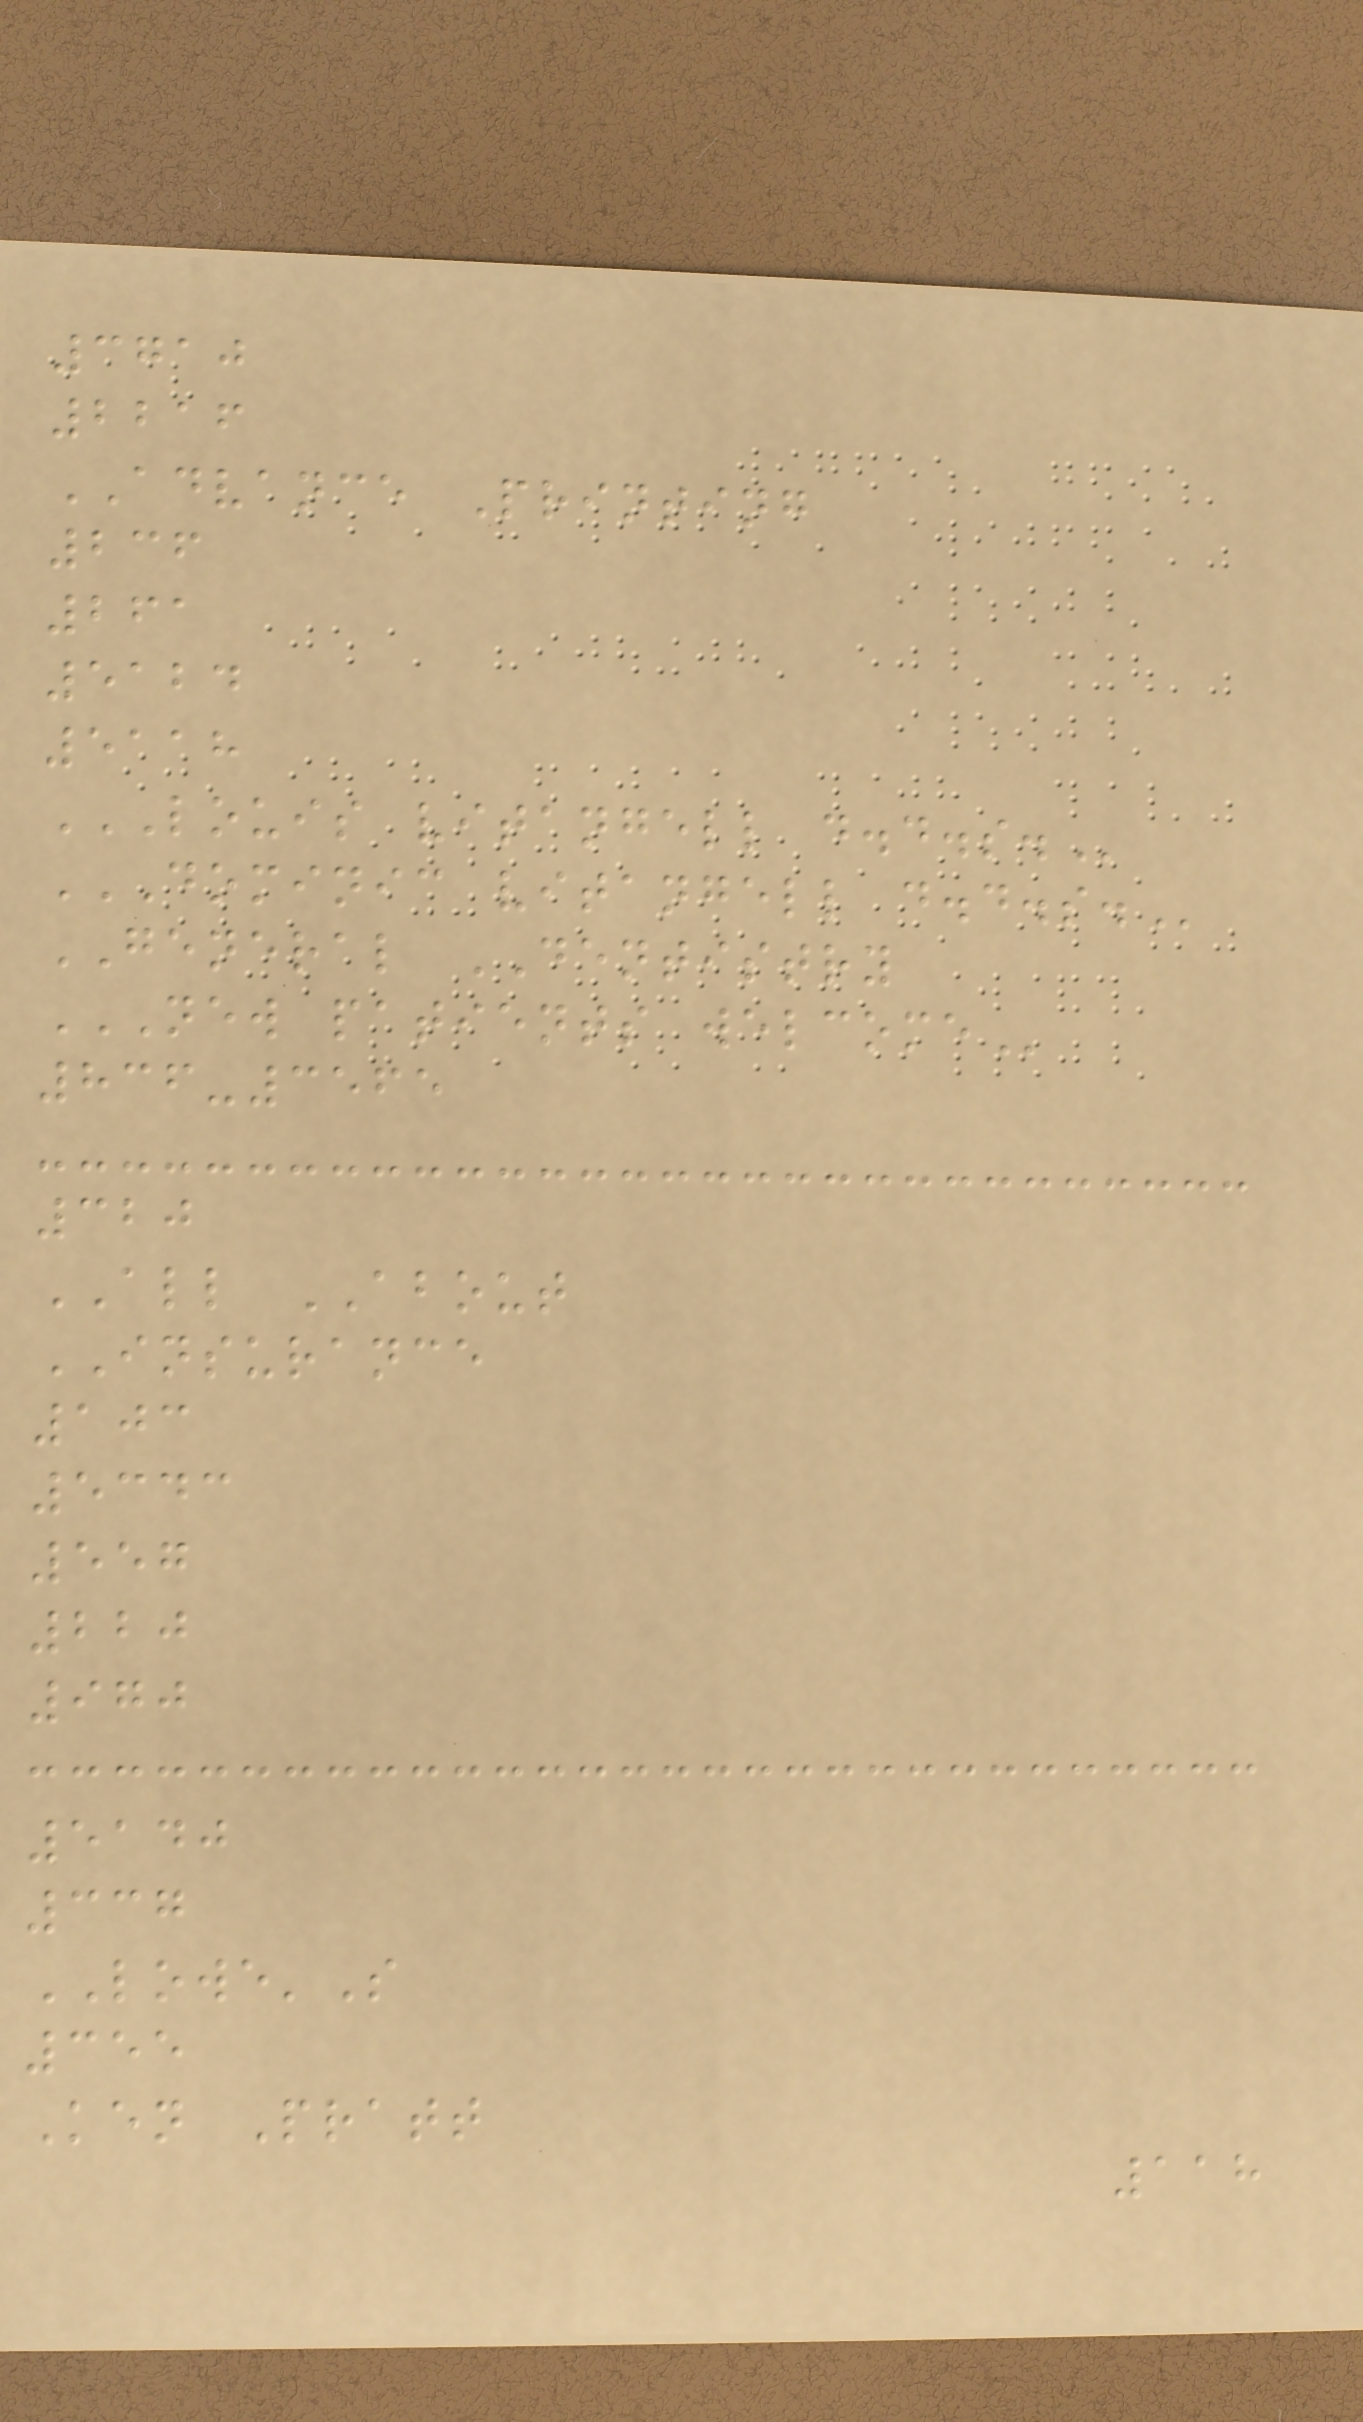3710
2216
ADVANCE Printing
236
261
5124
5118
LOUIS VITANGELL D.D.S.
DOMINIC VITANGELL D.D.S.
GENERAL DENTISTRY
NEW PATIENTS WELCOME
836-3565
320
ALL ABOUT
INSURANCE
103
5343
557
220
970
5140
337
LOWE'S
355
Ken Pratt
118
